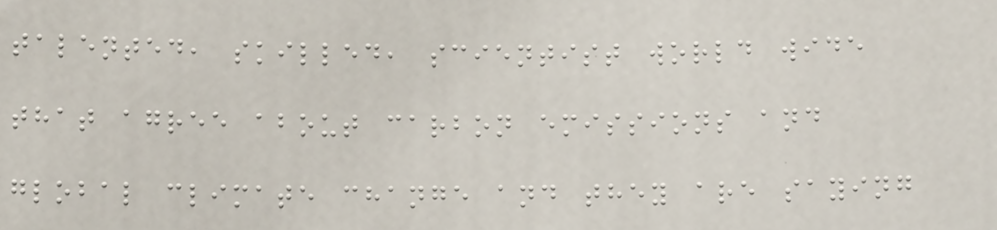talented, skilled, scientist world wide
that agree about carbon emissions and
global climate change and they are saying
